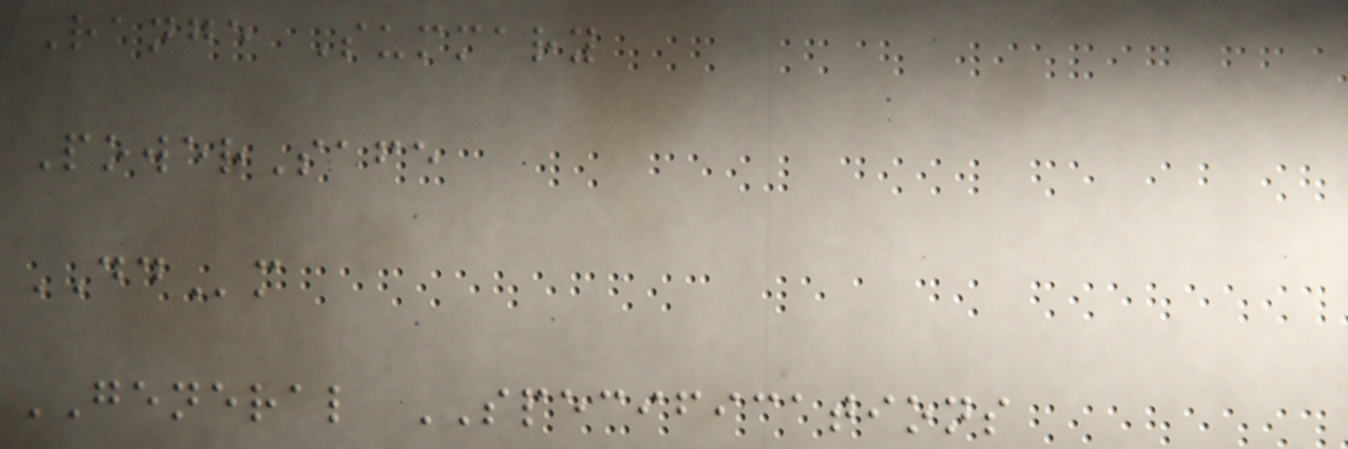Range Summary
PowerSafe
DDm
GENERAL SPECIFICATIONS
